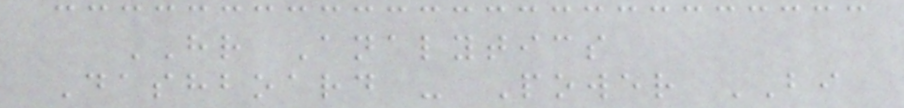HR Analytics
Dashboard - Power BI
